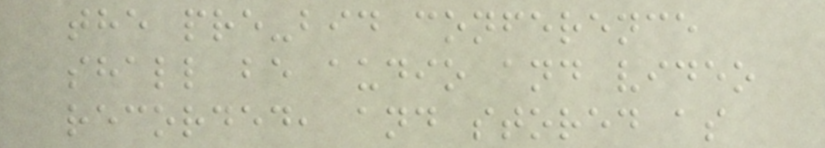the pre-bid conference
shall be audio and video
recorded, and stored as
